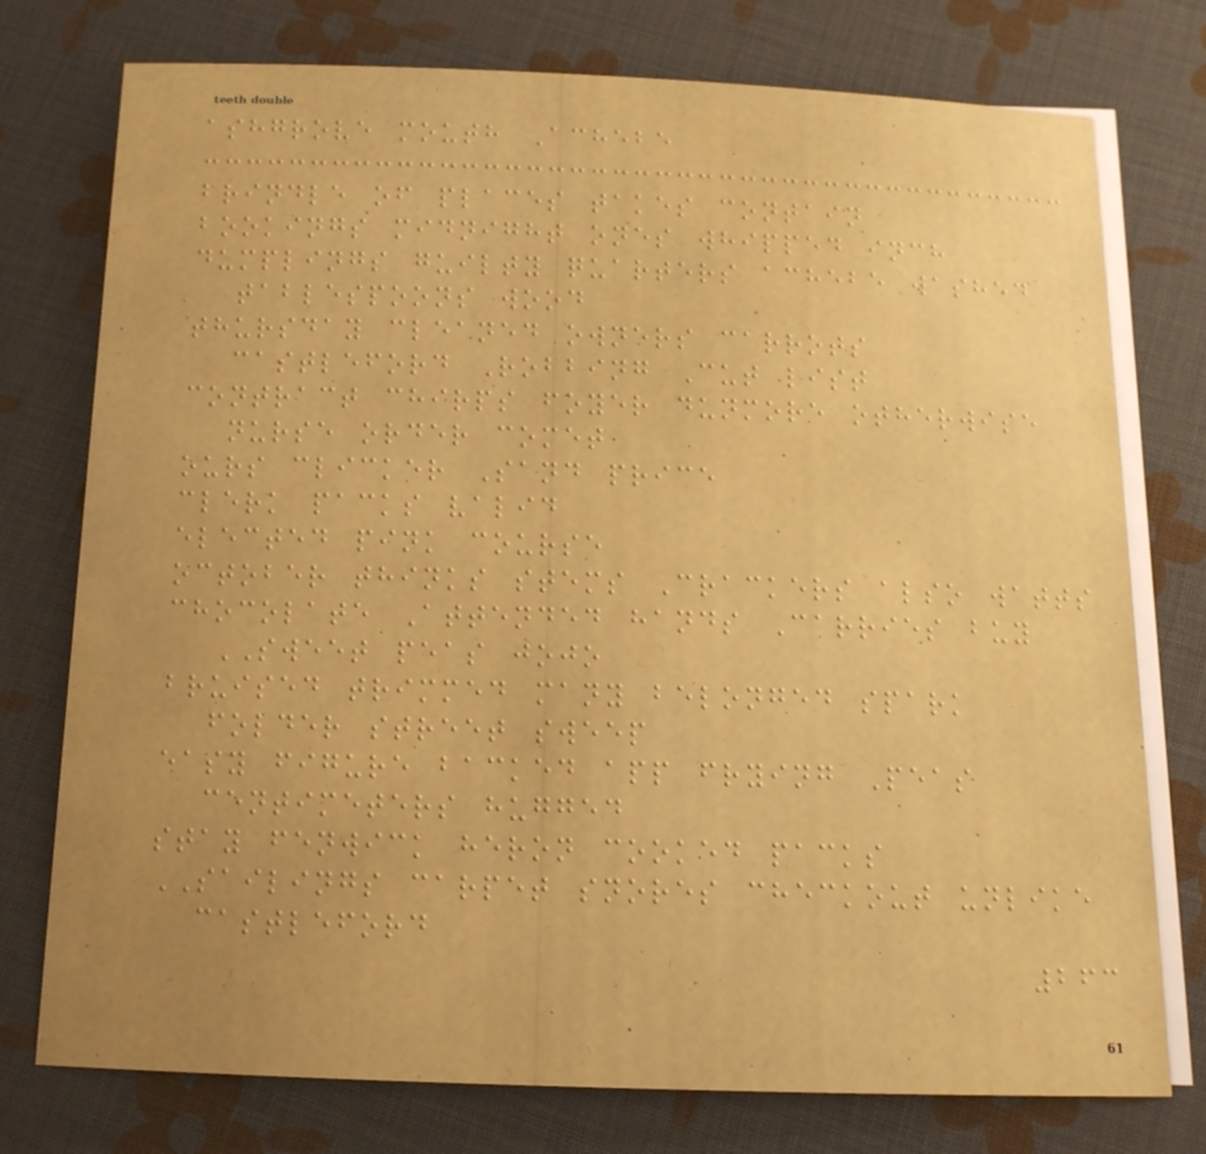ashgrove mouth Achebe
brindle of places takes contain
bookings midnight ones whipped inch
dumplings guilty quarters achebe washed
tablespoons wood
thursday cleaned owners carrots
castleford Robbing Cut list
contract chirps foyer dunmore otherwise
nurse order comet
ours clicker Sand price
clerk packs valid
elected pink course
october thinks stems Crackers also watts
chocolate Attended hands Carries buy
SWEET peas jojo
bruised trimmed many belonged spark
folder street sweep
easy figure backed app frying Peas
centimeters hugged
stay fenwick heron cooked packs
SAILINGS carpet snores checkout unlike
castleford
263
